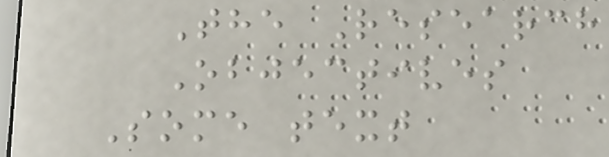The Research
Objectives
Some text
